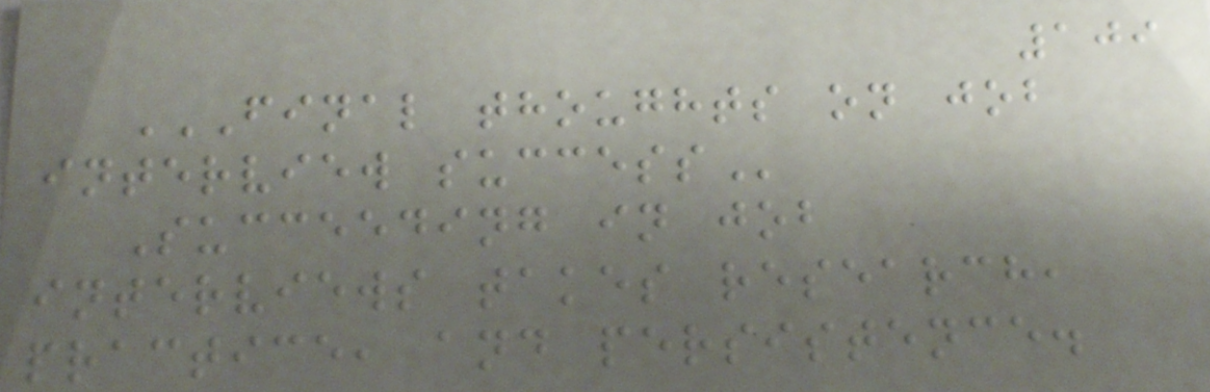109
FINAL THOUGHTS ON JOB
INTERVIEW SUCCESS
Succeeding in job
interviews takes research,
practice, and persistence.
